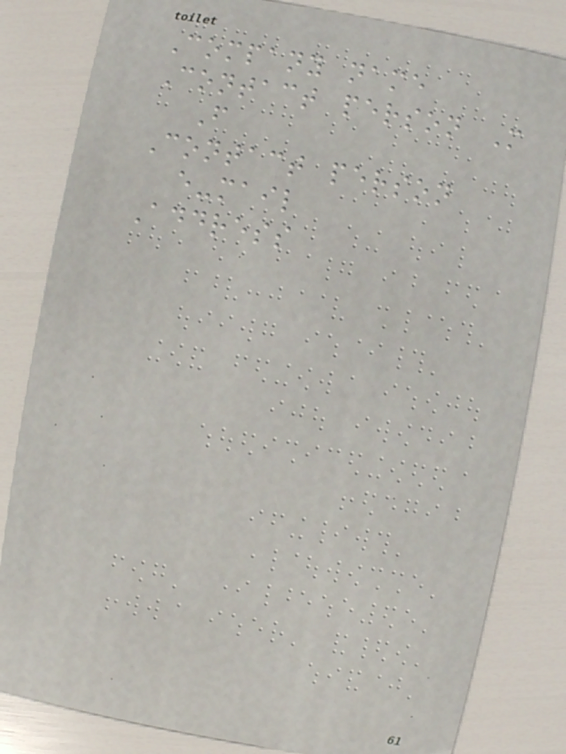Company name
Contact person M
F
Contact person
e-mail
Address
